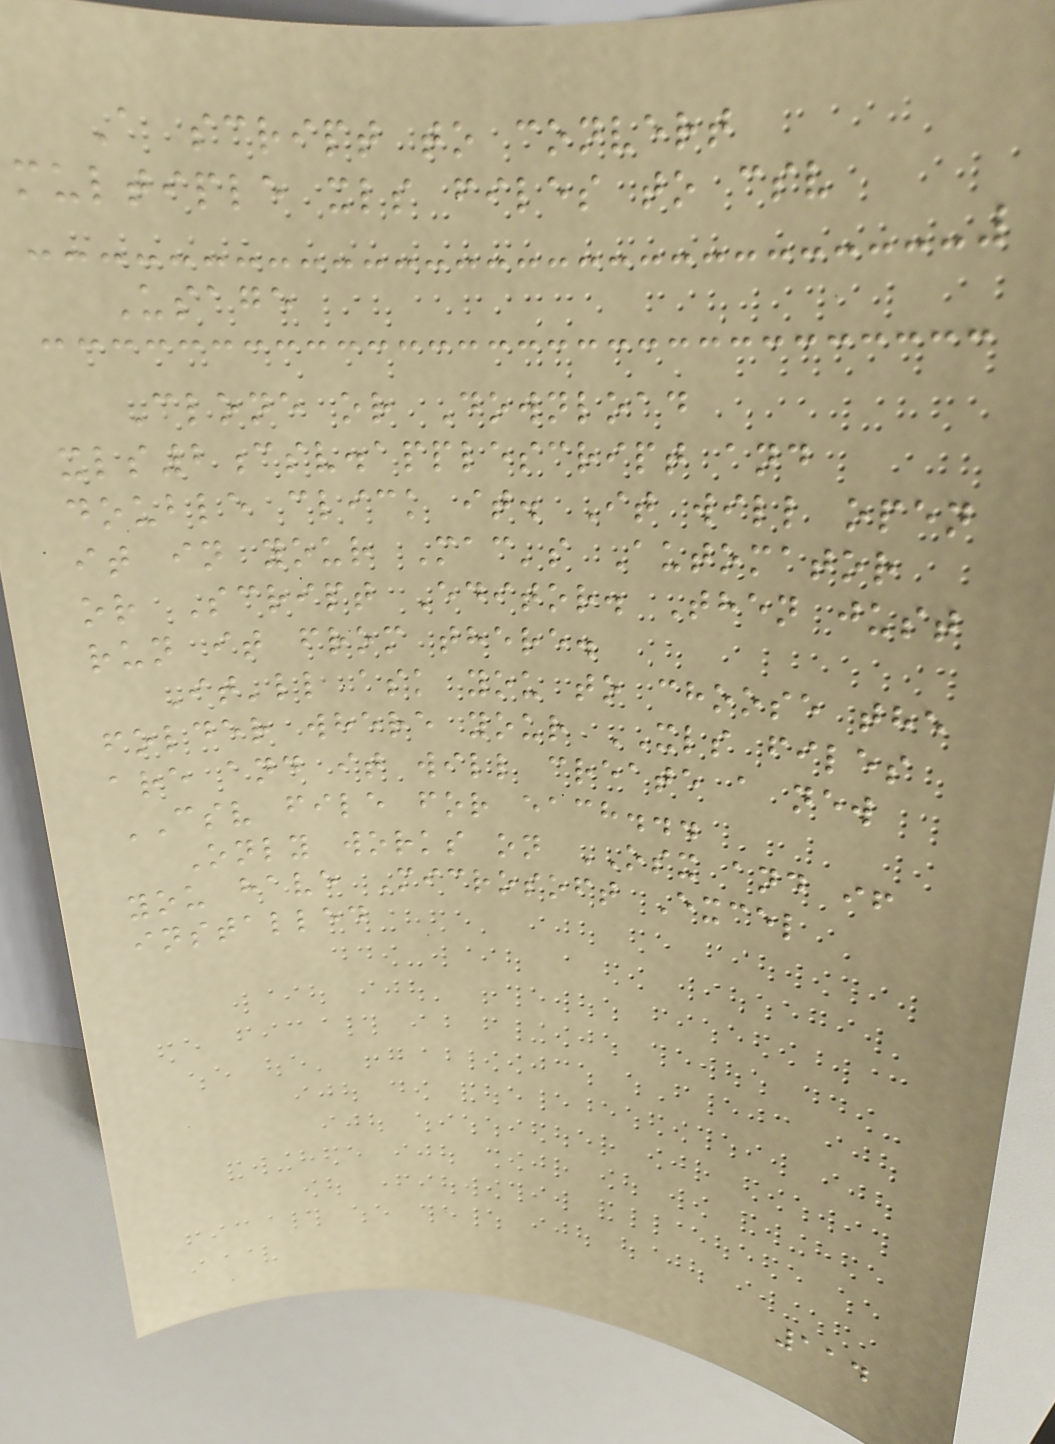A script to convert
multiple xls files to csv
Usage
Clone or Download
xls2csv.applescript and
double click it. It will open
it in your Mac's Automator
or Script Editor. Then just
run it from there.
It'll ask you to choose the
folder where your XLS files
are and it will create a new
CSV file for each...
Only works on OSX and if
you have Microsoft Excel
installed
114
